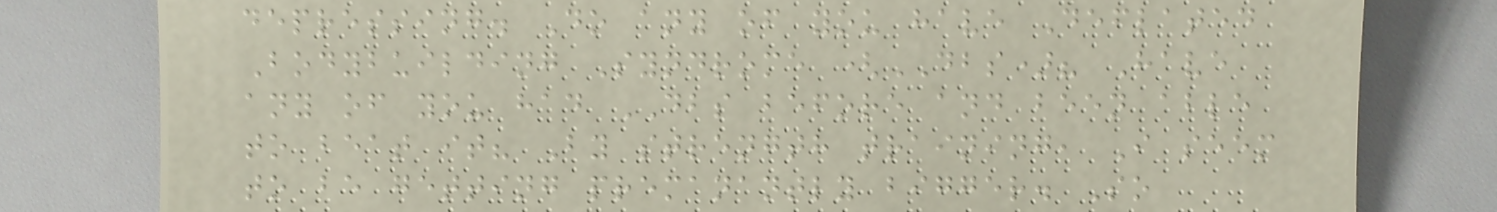depressing. Do any of you have Deflated
Bodybuilding Syndrome (DBS)? Have
any of you had DBS before and been able
to beat it? By strength training, I seem
to be getting premanantly bigger. So
